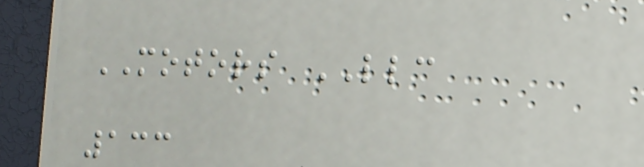MOTORS LLC
133
